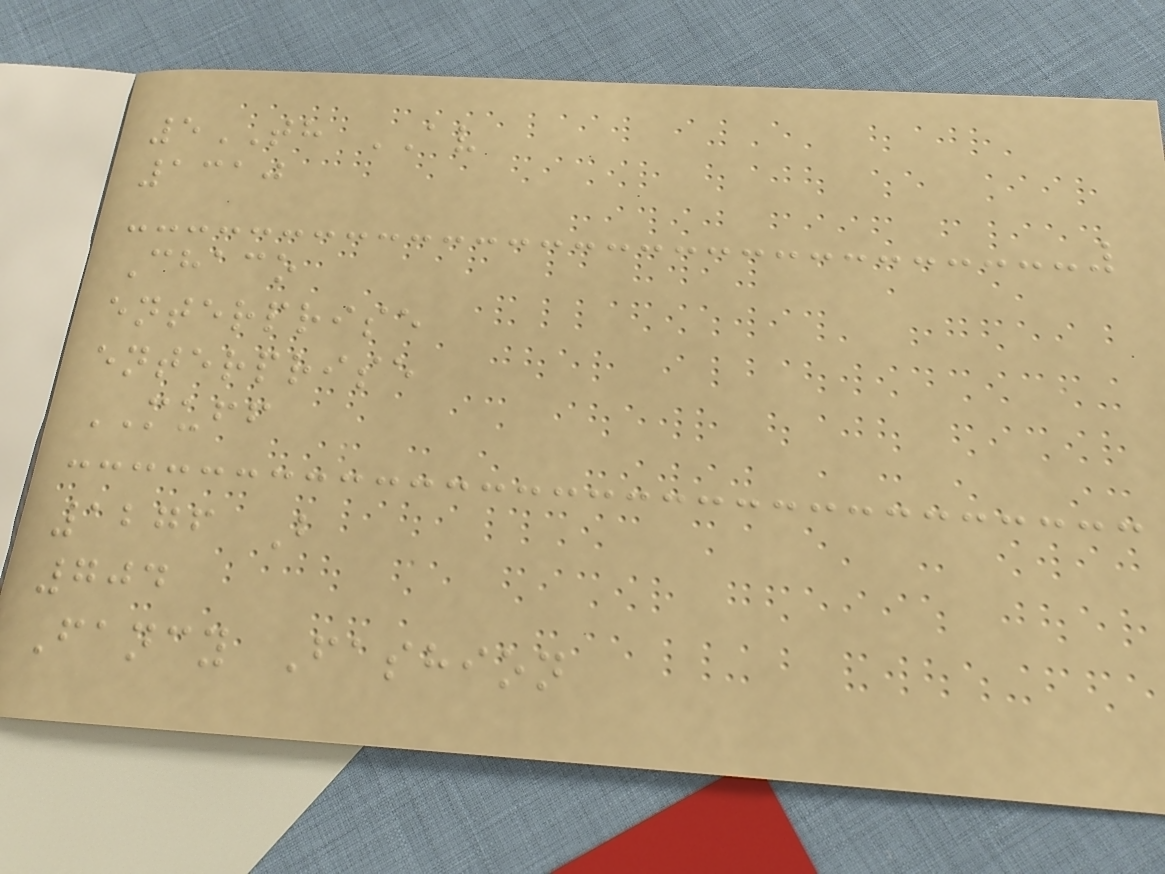5TH AV
1310
Chaco
enterprise
enterprise
MUFF
1276 B
704
Fancy Fashion
